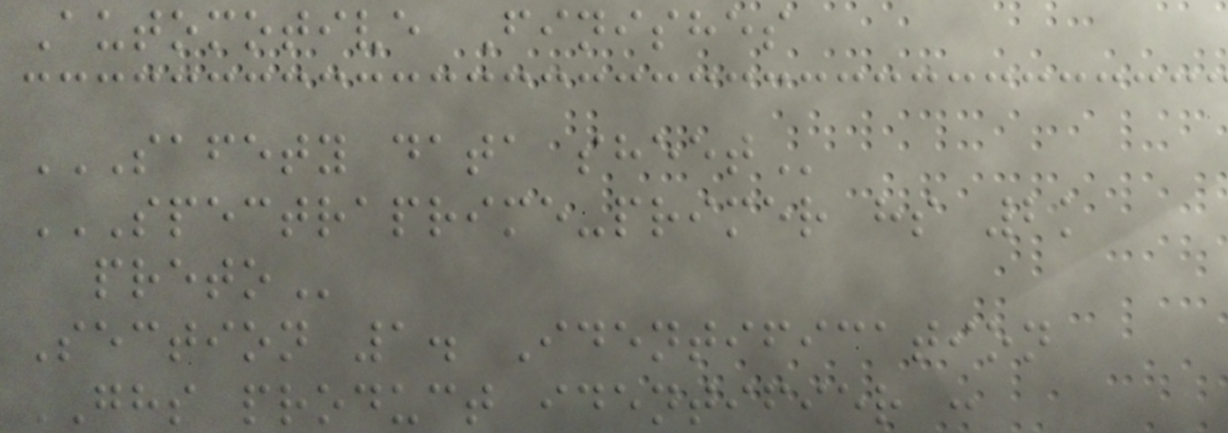Automotive Finishes
SAFETY DATA SHEET
SPECTRAPRIME-PRIMER HS 2K
PRETO
Section 1. Identification
GHS product identifier :
